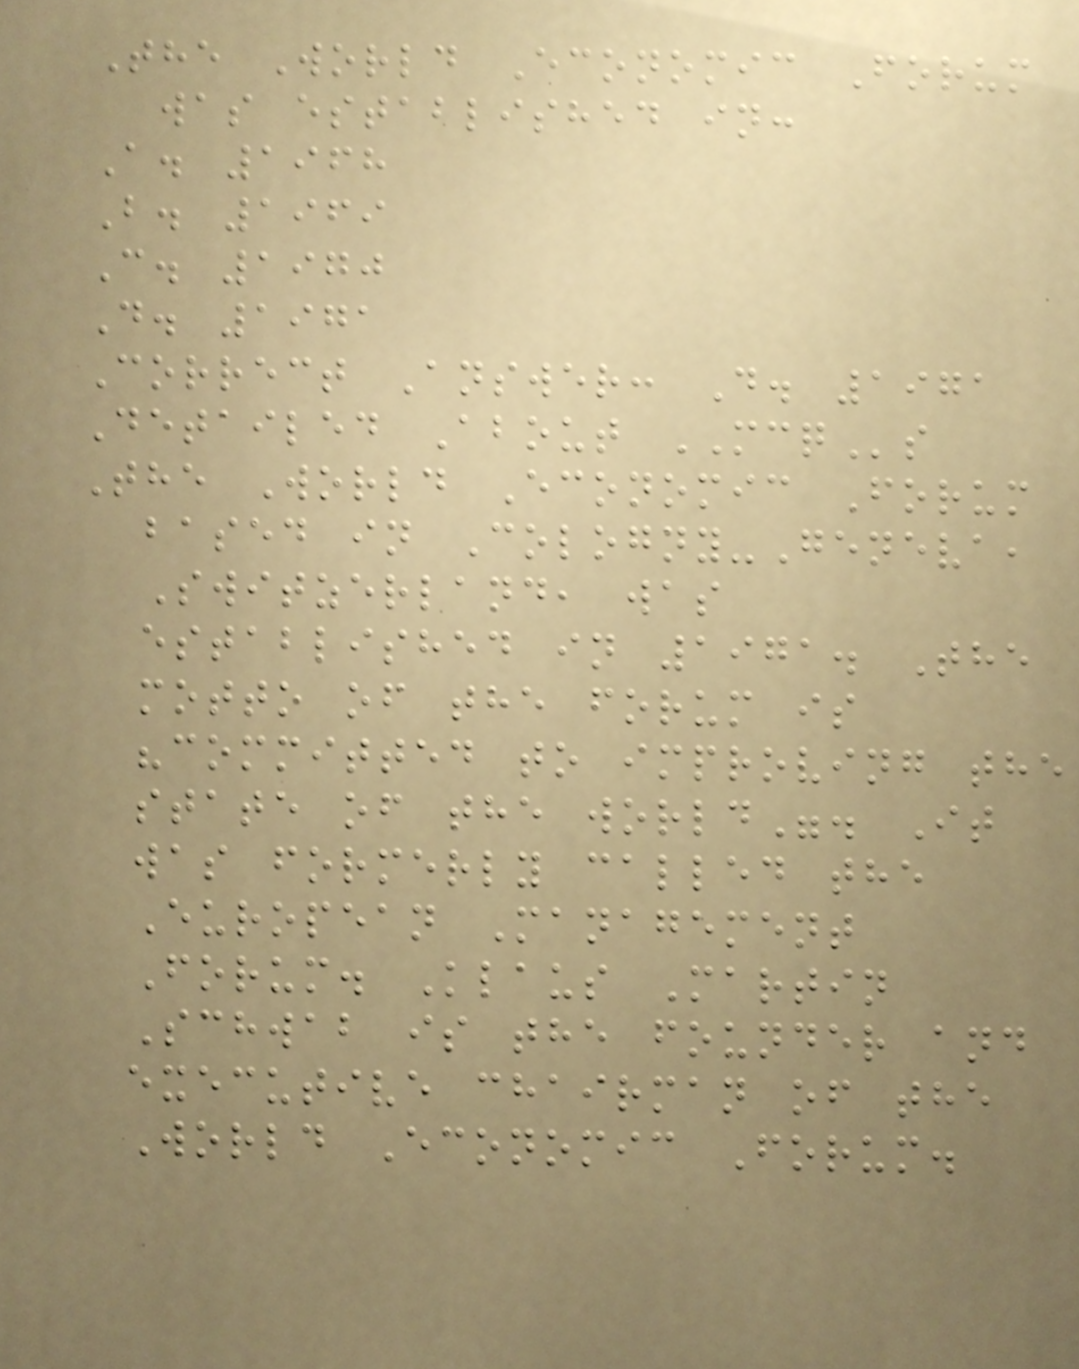The World Economic Forum
was established in:
A. 1968
B. 1969
C. 1970
D. 1971
Correct Answer: D. 1971
Detailed About MCQs
The World Economic Forum
based in Cologny-Geneva,
Switzerland, was
established in 1971. The
motto of the forum is
"committed to improving the
state of the world". It
was formerly called the
European Management
Forum. Klaus Martin
Schwab is the founder and
executive chairman of the
World Economic Forum.
